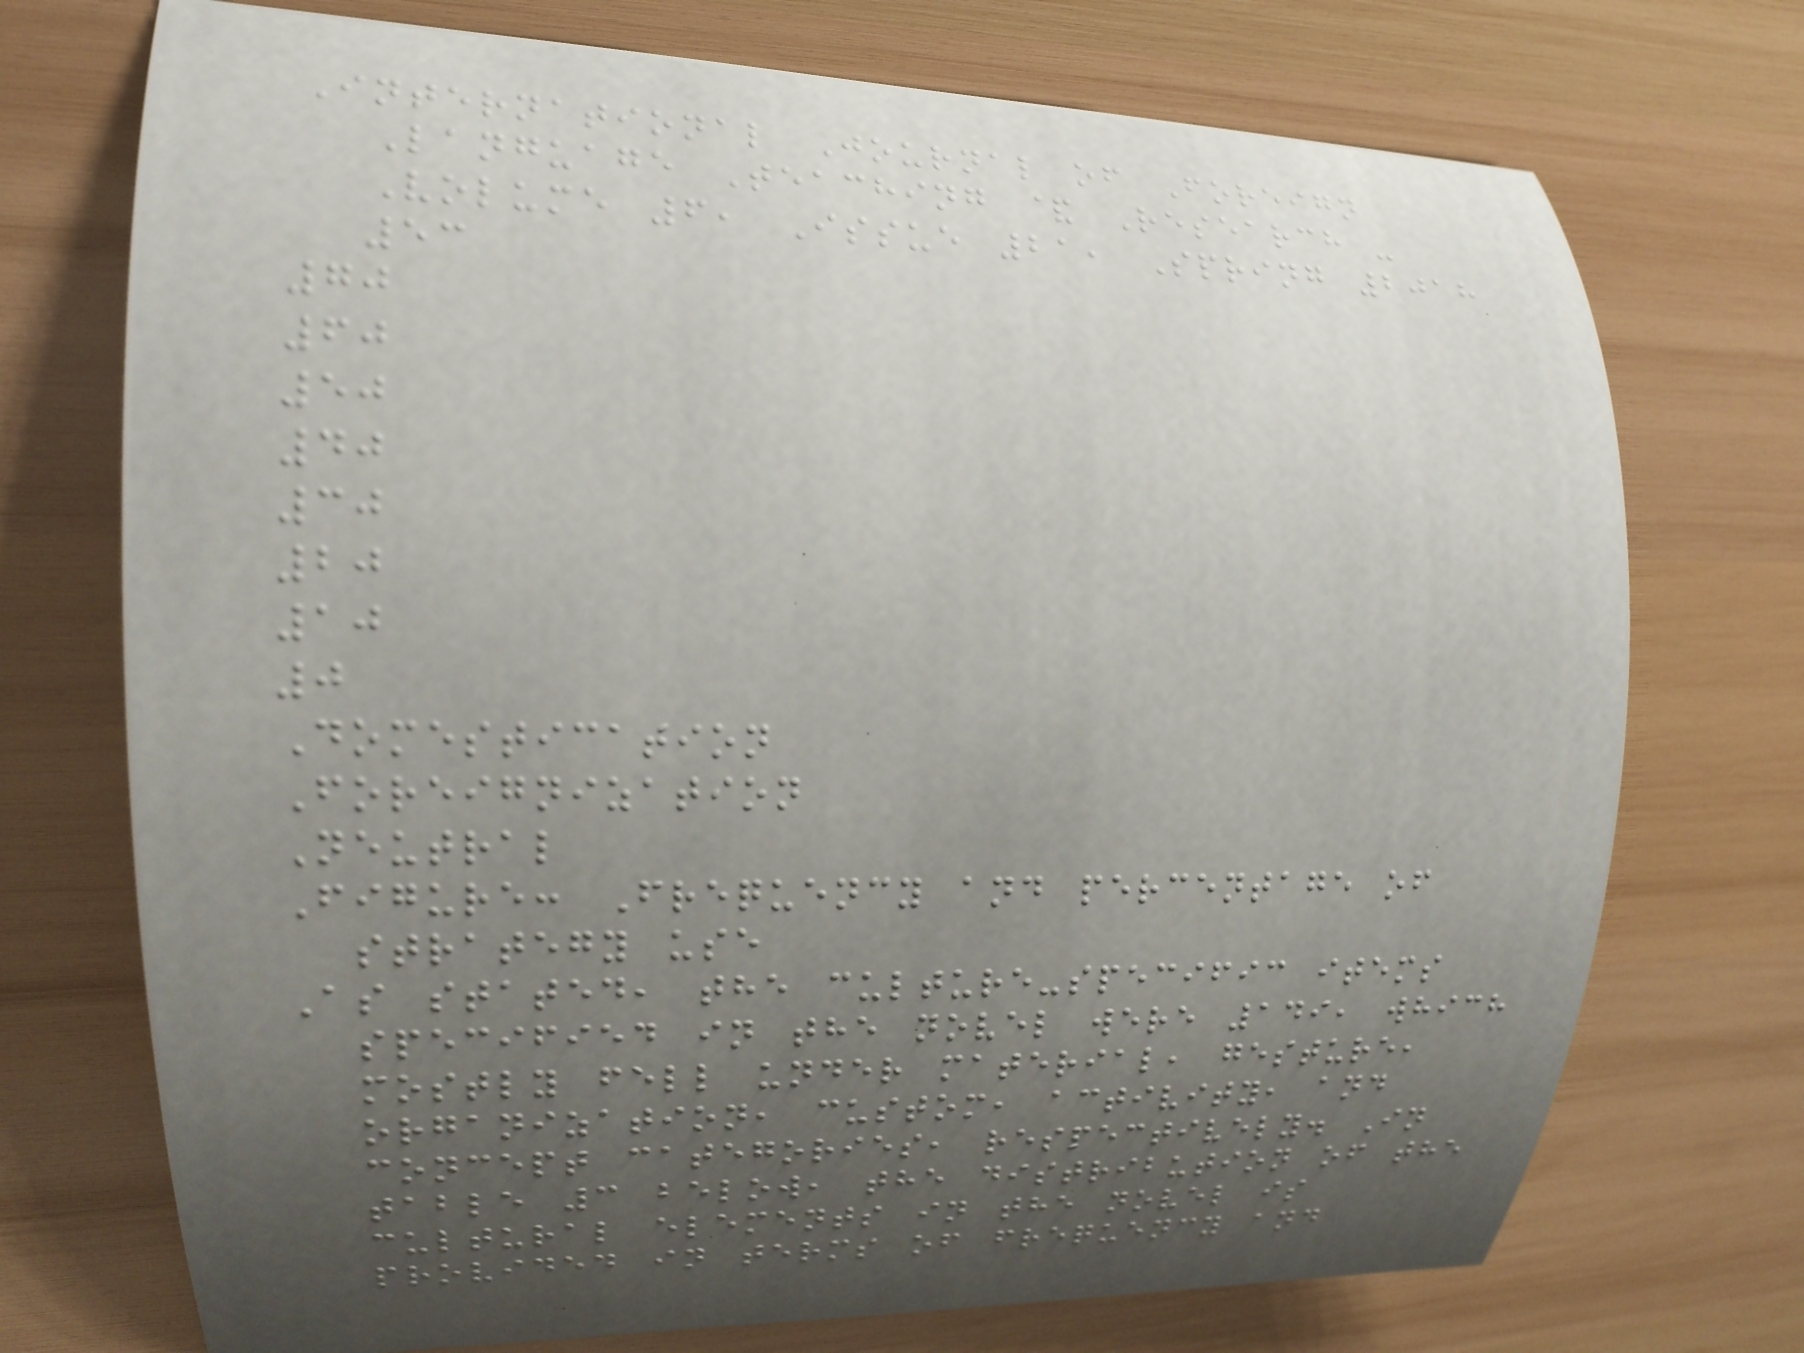International Journal of Foreign
Language Teaching & Research -
Volume 6, Issue 21, Spring 2018
53
70
60
50
40
30
20
10
0
Domestication
Foreignization
Neutral
Figure: Frequency and percentage of
strategy use
As stated, the culture-specific items
specified in the novel were 149, which
mostly fell under material, gesture,
organization, custom, activity, and
concept categories, respectively. In
table 3 below, the distribution of the
cultural elements in the novel is
provided in terms of frequency and
